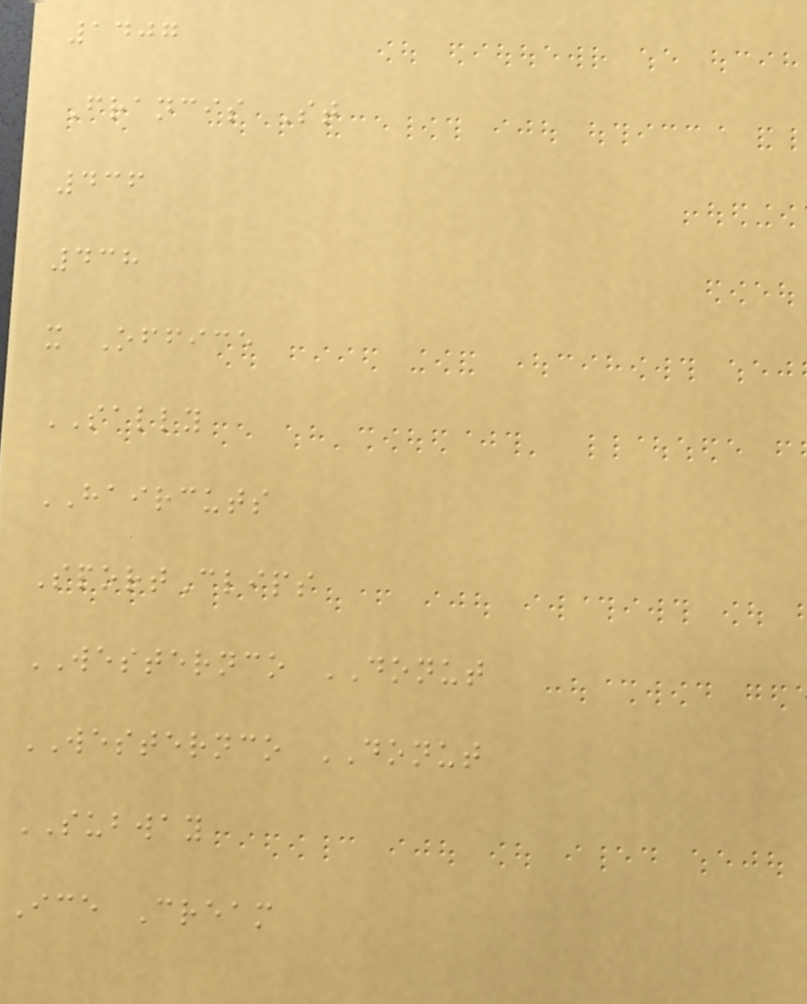1407
Francis St
436
438
x Office
SALLY
HAIRCUTS
SportClips
WESTERNCO DONUT
WESTERNCO DONUT
SUBWAY
Ice Cream
